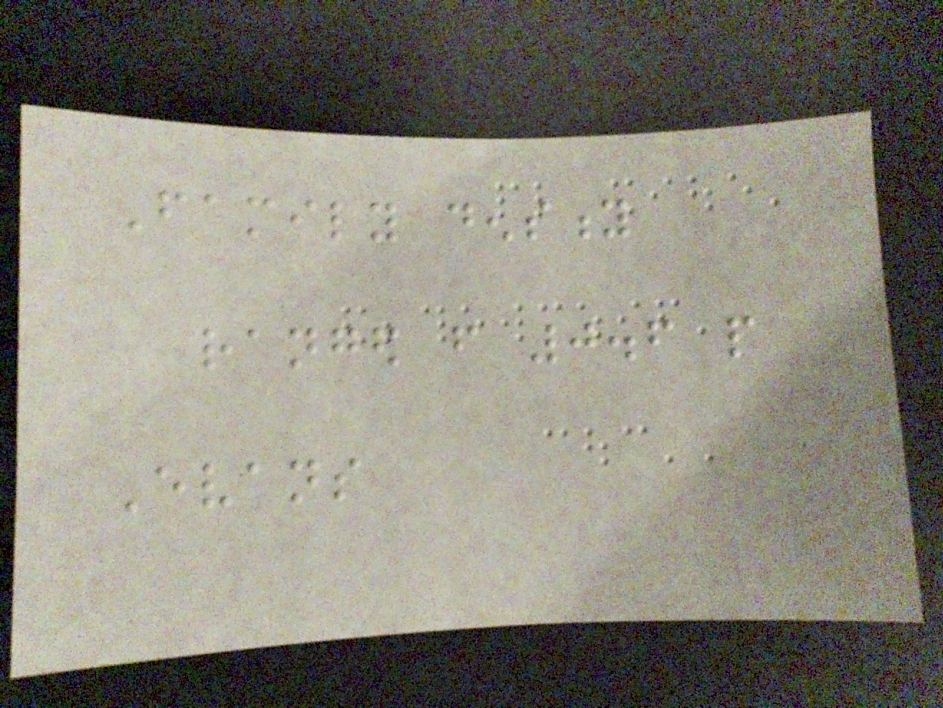Family density
ranged from 0.6 people
Evans
